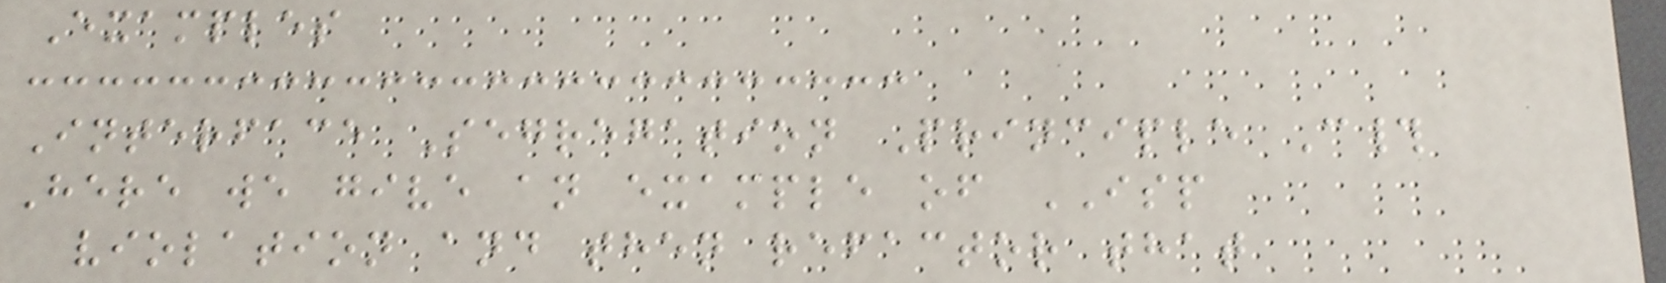Examples
Interface Segregation Principle C#
Here we give an example of ISP
violation and then refactor that
